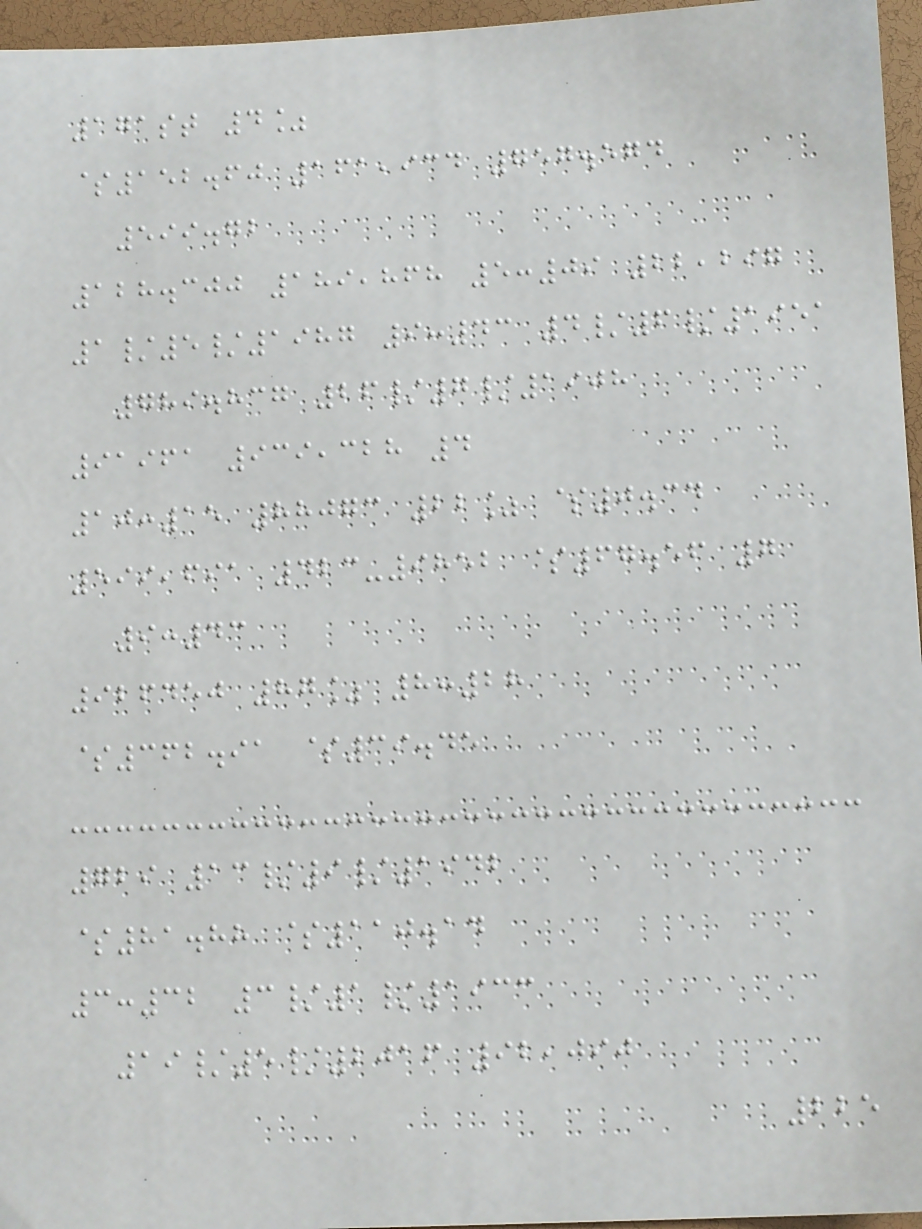171st 4%
$152.60 161,934 757.574
599.72
128.300 189,868 5:09 22,297
1/5/1987 9:43 4/6/1951
789.837 26/7/1908
91961 939,328 4
10:15 88073 22% $0.34
599,691 423-9852 $67.56 7
9:43
926450 87% 8:28
$362.91 $39.45
729 13/9/1942
$81.88 $110.14
3:32 3/1/1933
19/5/2016 92,090
225
